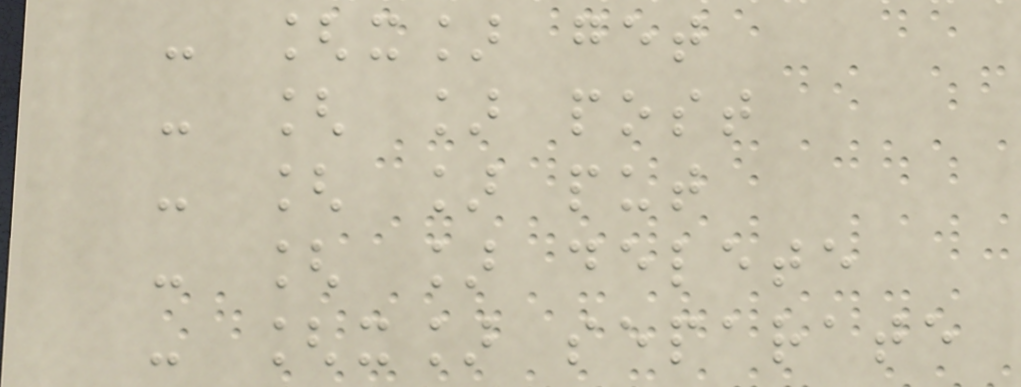- [x] get
- [ ] post
- [ ] put
- [ ] delete
- [x] separate
